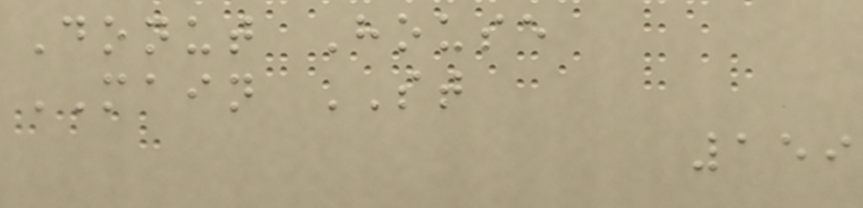Donut House
MAIN ST
159
